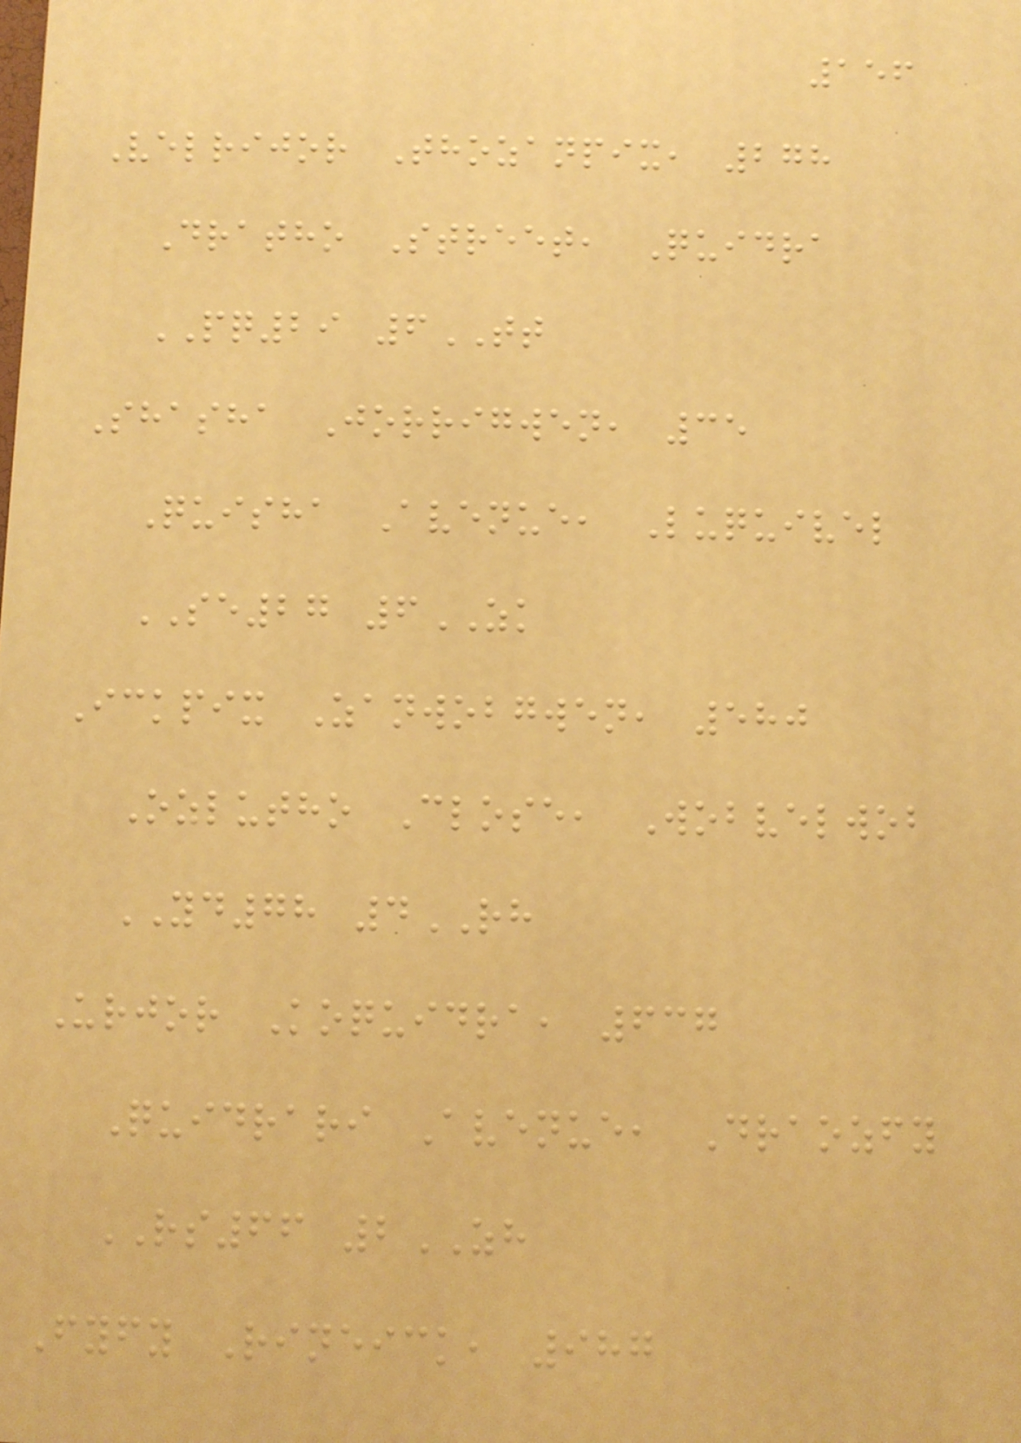156
Velrijor Thozanpix, 278
Dratho Street, Quidra
PQ29 6TT
Shasha Jorrigwen, 35
Quisha Avenue, Luquivel
SE27 6ZK
Ickpix Zanwobgwen, 580
Ozlutho Close, Wobvelwob
YD78 4RH
Urjor Koquidra, 637
Quidrari Avenue, Draozfy
RS66 2ZH
Fyfy Rineick, 987
